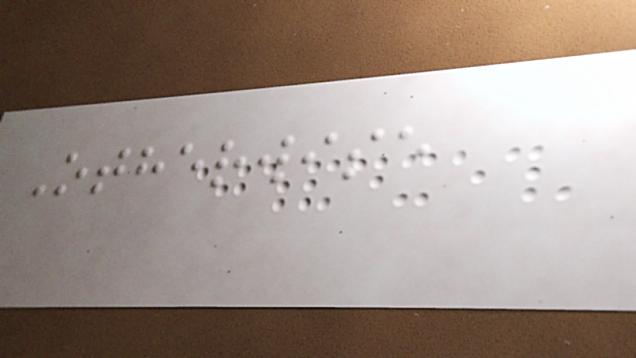Otherwise
